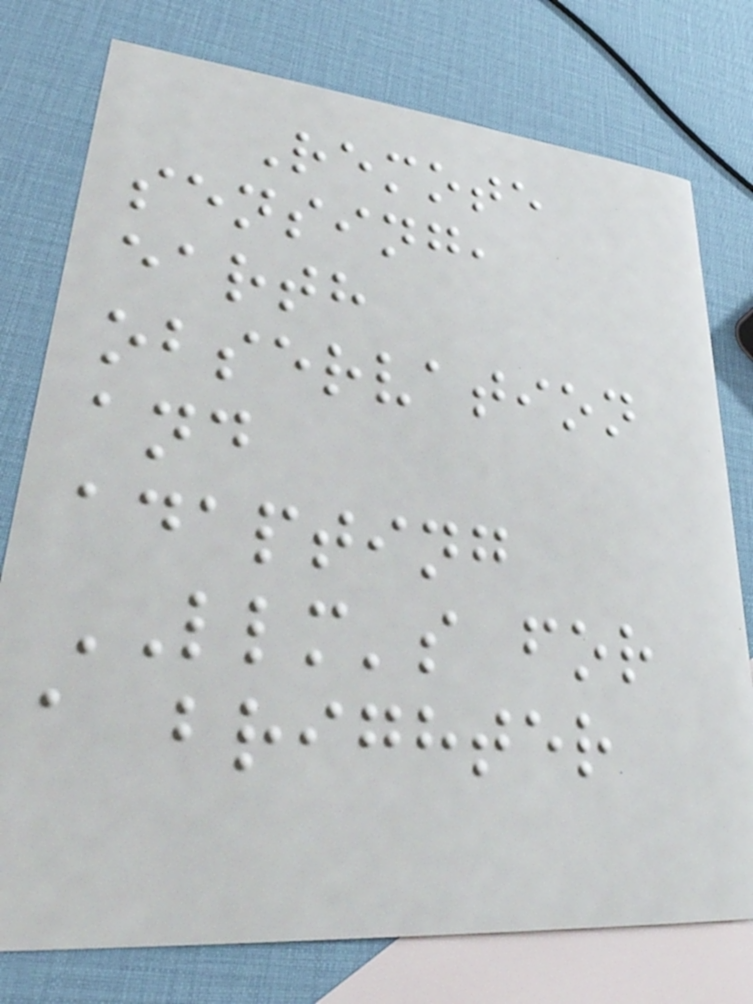Remote
sensing,
earth
observation
and
adapting
LLM's for
a brighter
